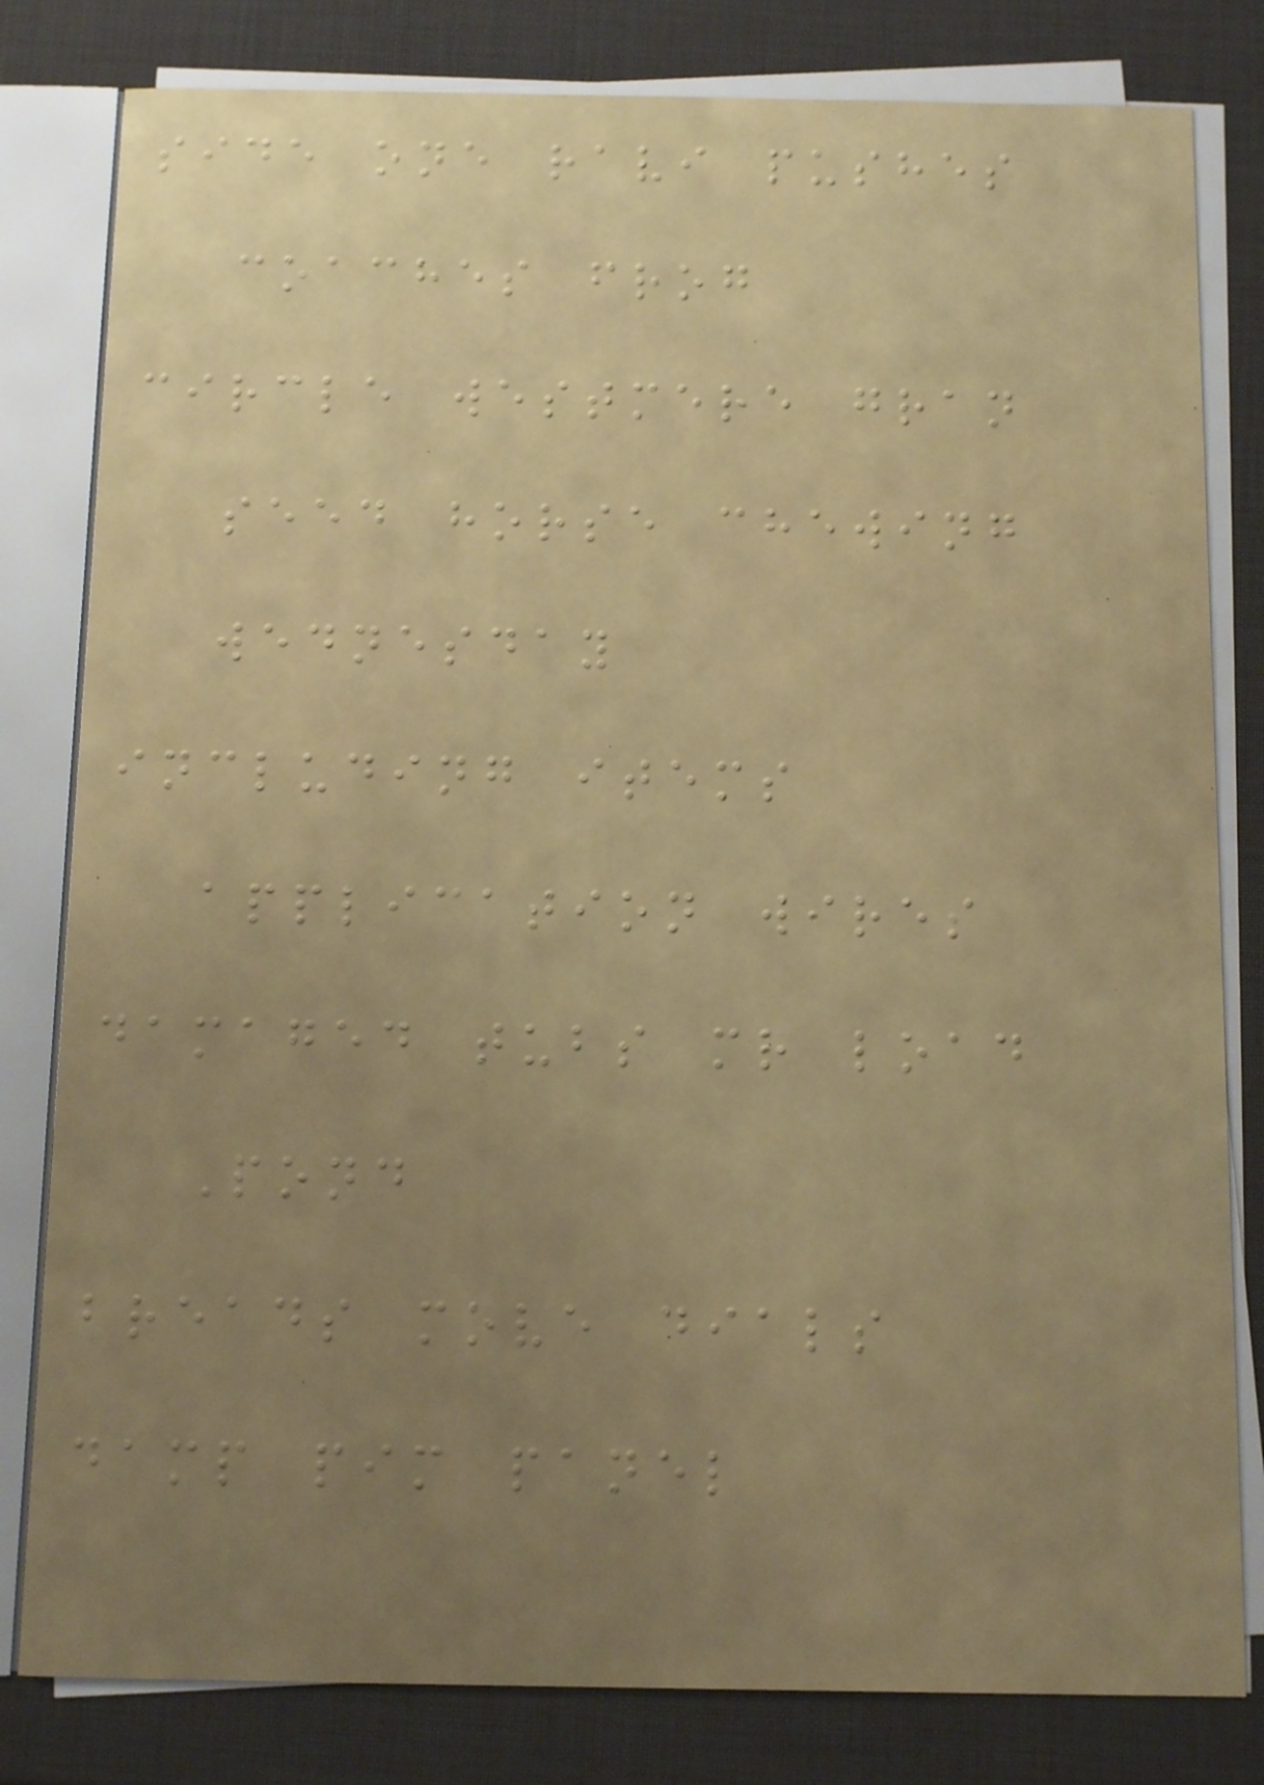side one ravi pushes
coaches frog
circle westmere gran
seed horse chewing
wednesday
including items
application wires
damaged tubs mr load
Pond
breads move dials
damp pim panel
